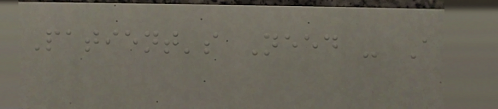Patient's Need - A
